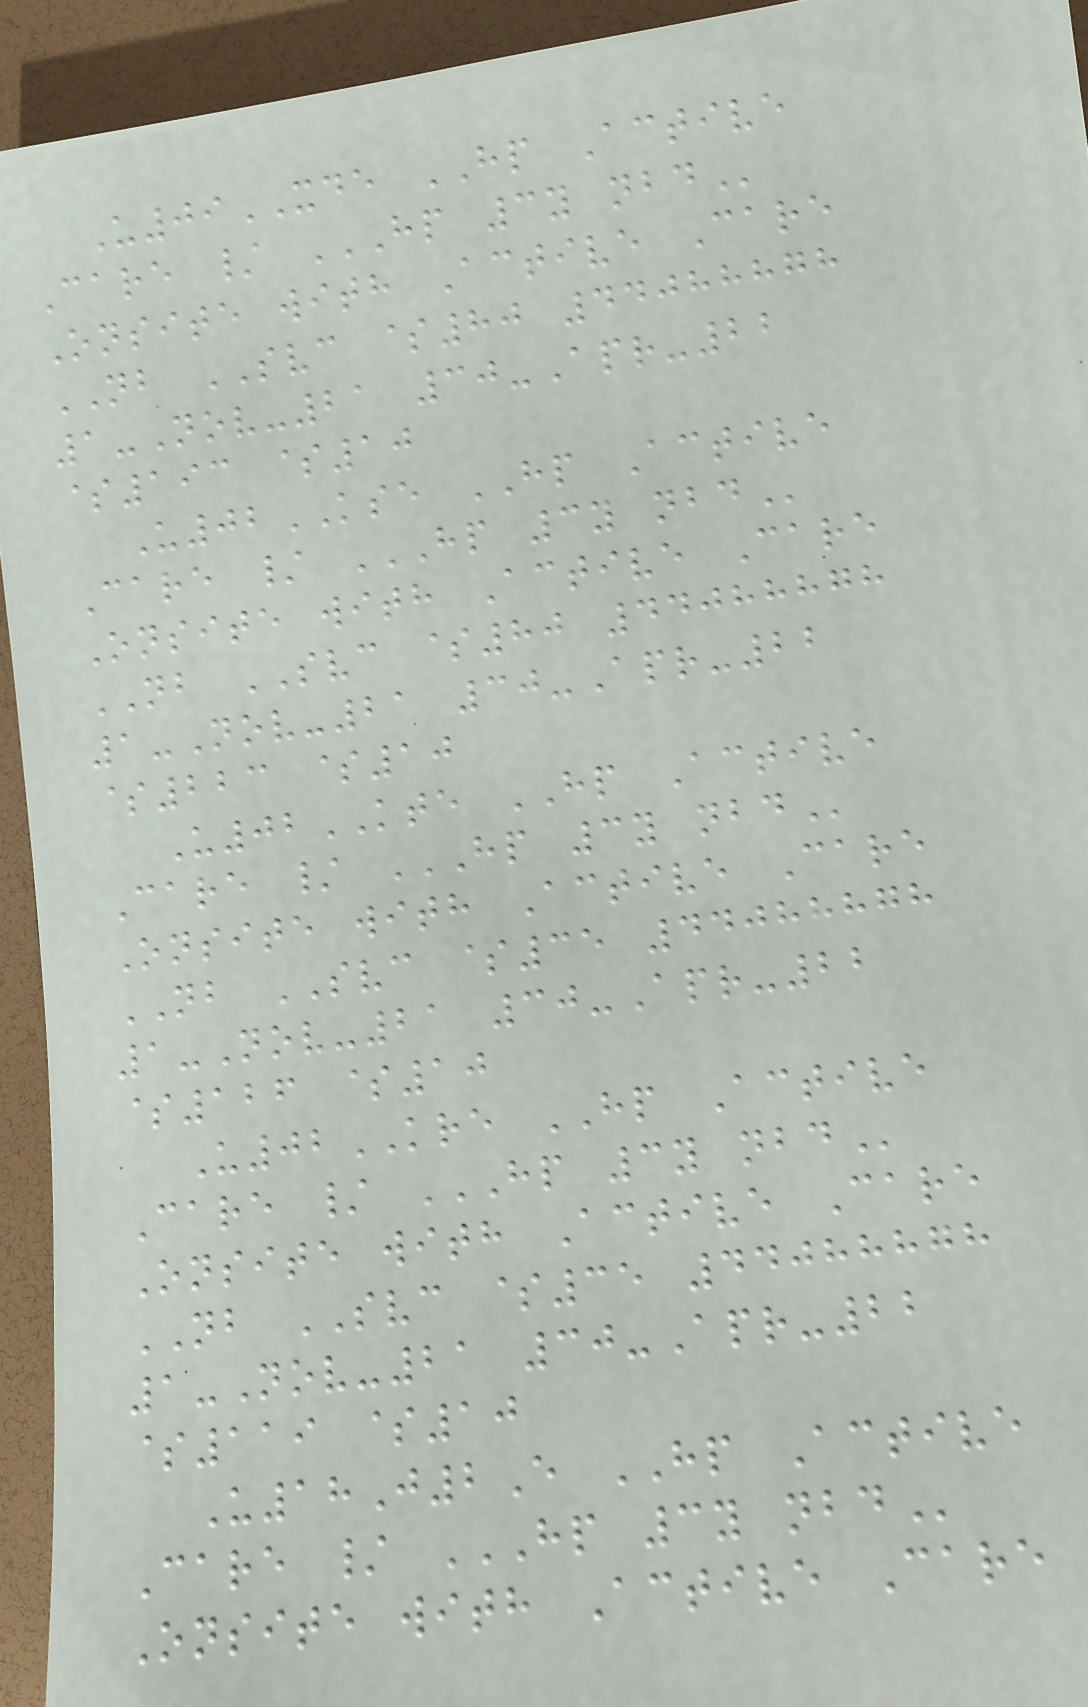U09XDE HP Active
Care / HP 3Y NBD
Onsite with Active Care
NB SVC $80 44088878
1-Nov-21 30-Apr-22
$193 $10
U02KSE HP Active
Care / HP 3Y NBD
Onsite with Active Care
NB SVC $80 44088878
1-Nov-21 30-Apr-22
$223 $10
U02KTE HP Active
Care / HP 3Y NBD
Onsite with Active Care
NB SVC $35 44088878
1-Nov-21 30-Apr-22
$126 $10
U02KRE HP Active
Care / HP 3Y NBD
Onsite with Active Care
NB SVC $35 44088878
1-Nov-21 30-Apr-22
$119 $10
U18J2E HP Active
Care / HP 3Y NBD
Onsite with Active Care
